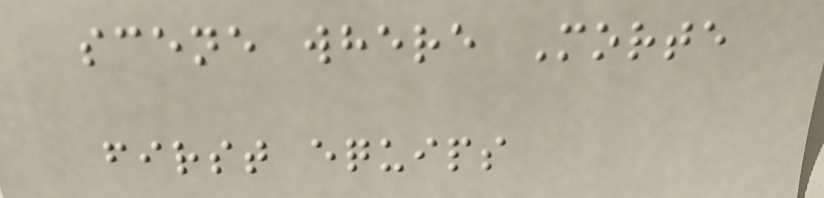scene where Morte
first equips
